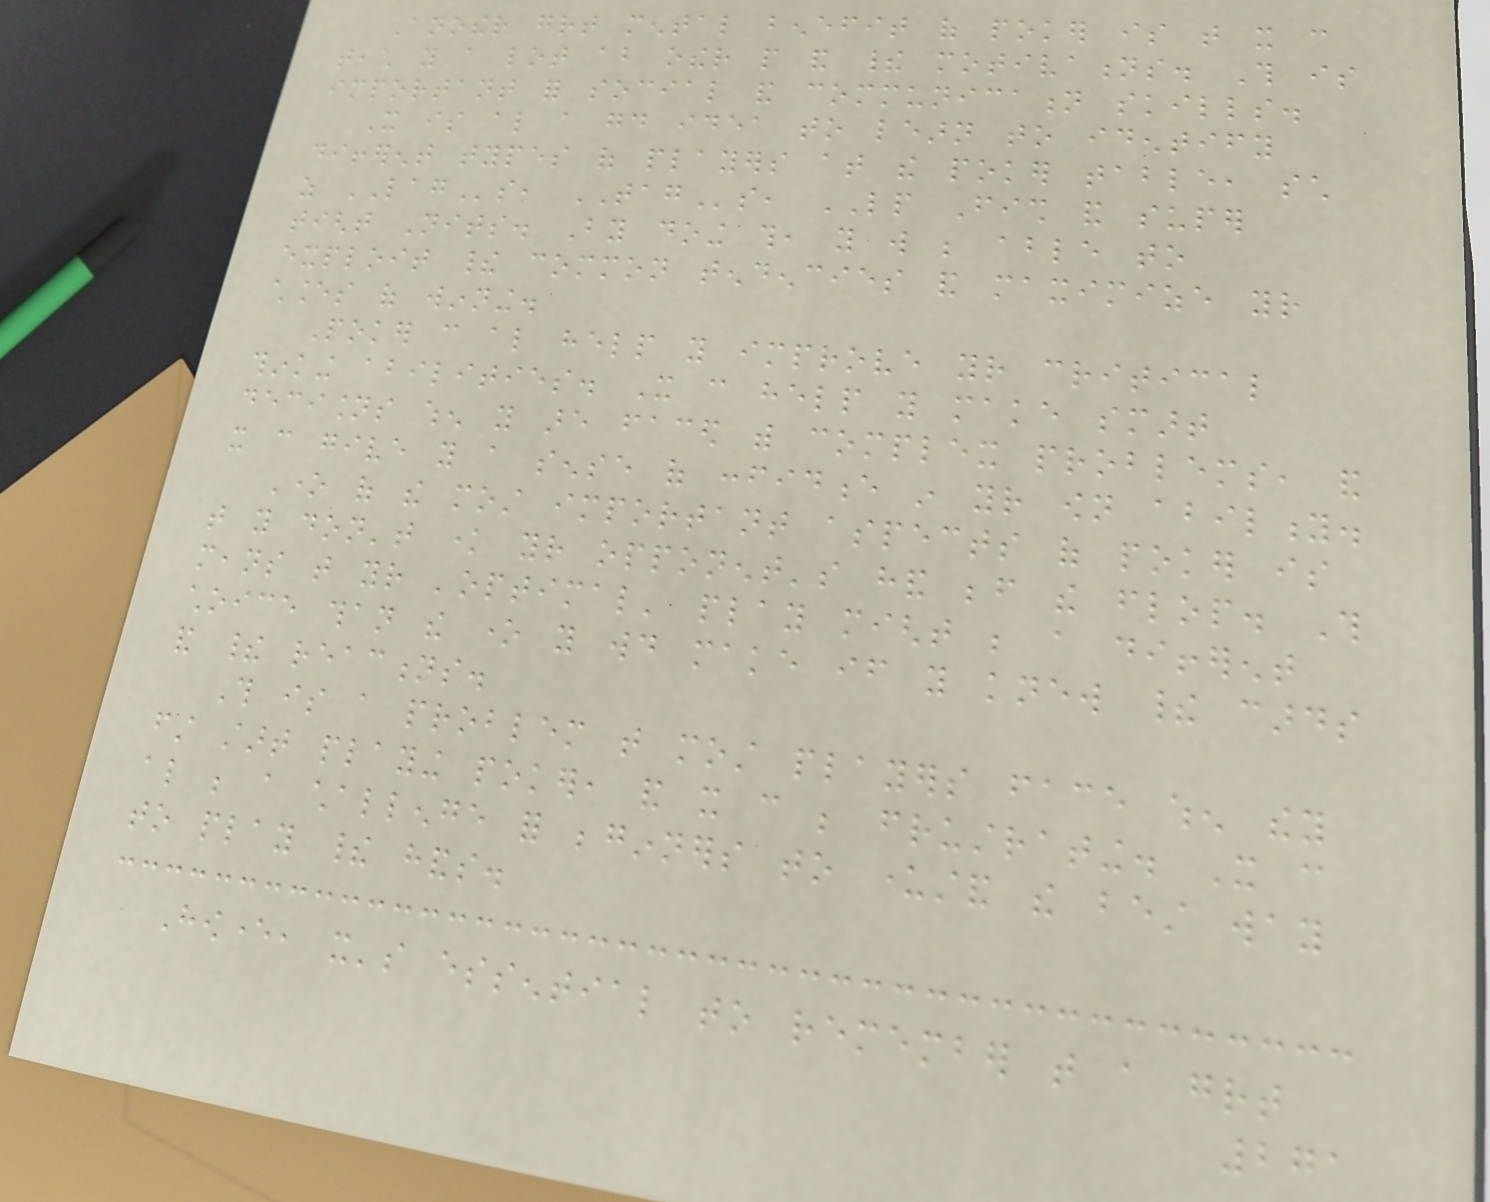Another great mental benefit of poker is that it can
teach you a lot about other people and their motivations. This is
important for social and communication skills.
It is also a good idea to learn to identify
different types of players at the poker table, such
as LAGs, TAGs, LP Fish and super
tight Nits. By doing this, you will be able to
exploit their common tendencies and maximize your
chances of winning.
Poker can also help you improve your critical
thinking abilities. It can help you make smart
decisions when you are faced with complex problems, and
it can give you a sense of confidence in your own ability.
One of the most important aspects of poker is
that you don't know your opponent's hand before the flop. This
means that your 'optimal' play might be a different
choice than the one you would make if you knew their cards
and their reactions.
This is a problem that most players face when they
first start playing poker, and it can be frustrating. It can
also be a challenge for beginners to understand the best way
to play their hands.
However, it's essential to remember that a great
271
